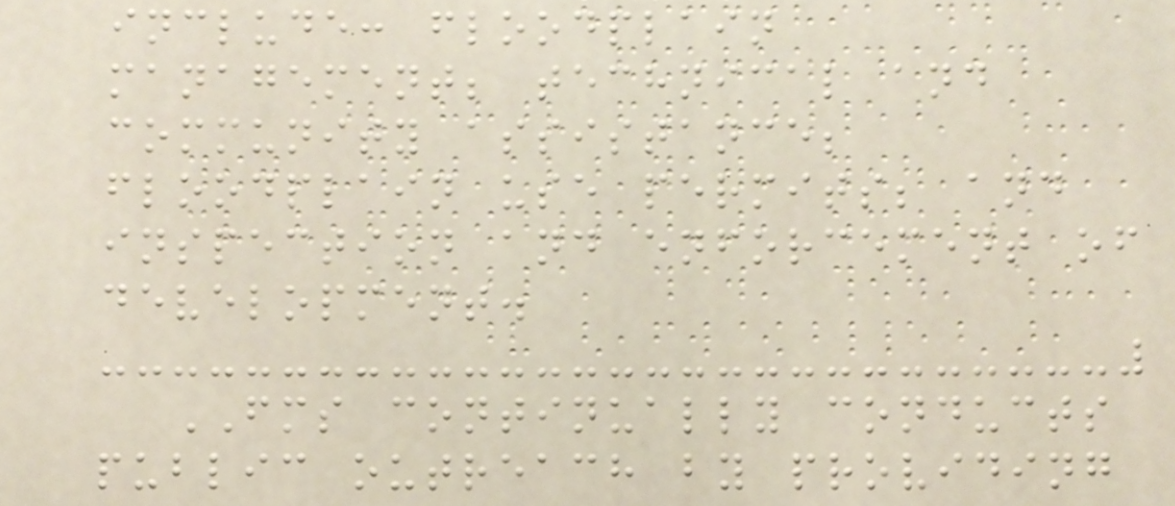include: floodplain
management; technical and
community assistance;
floodplain use permits; and
inspection and enforcement of
development.
FMS continually conducts
public outreach by providing
